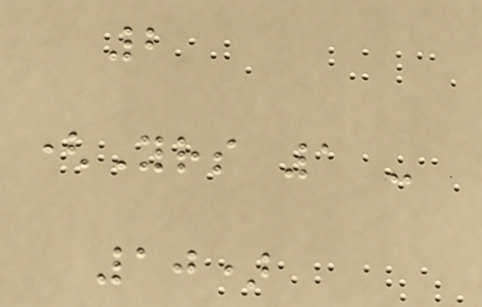2
(Yrs 1 -
10)
